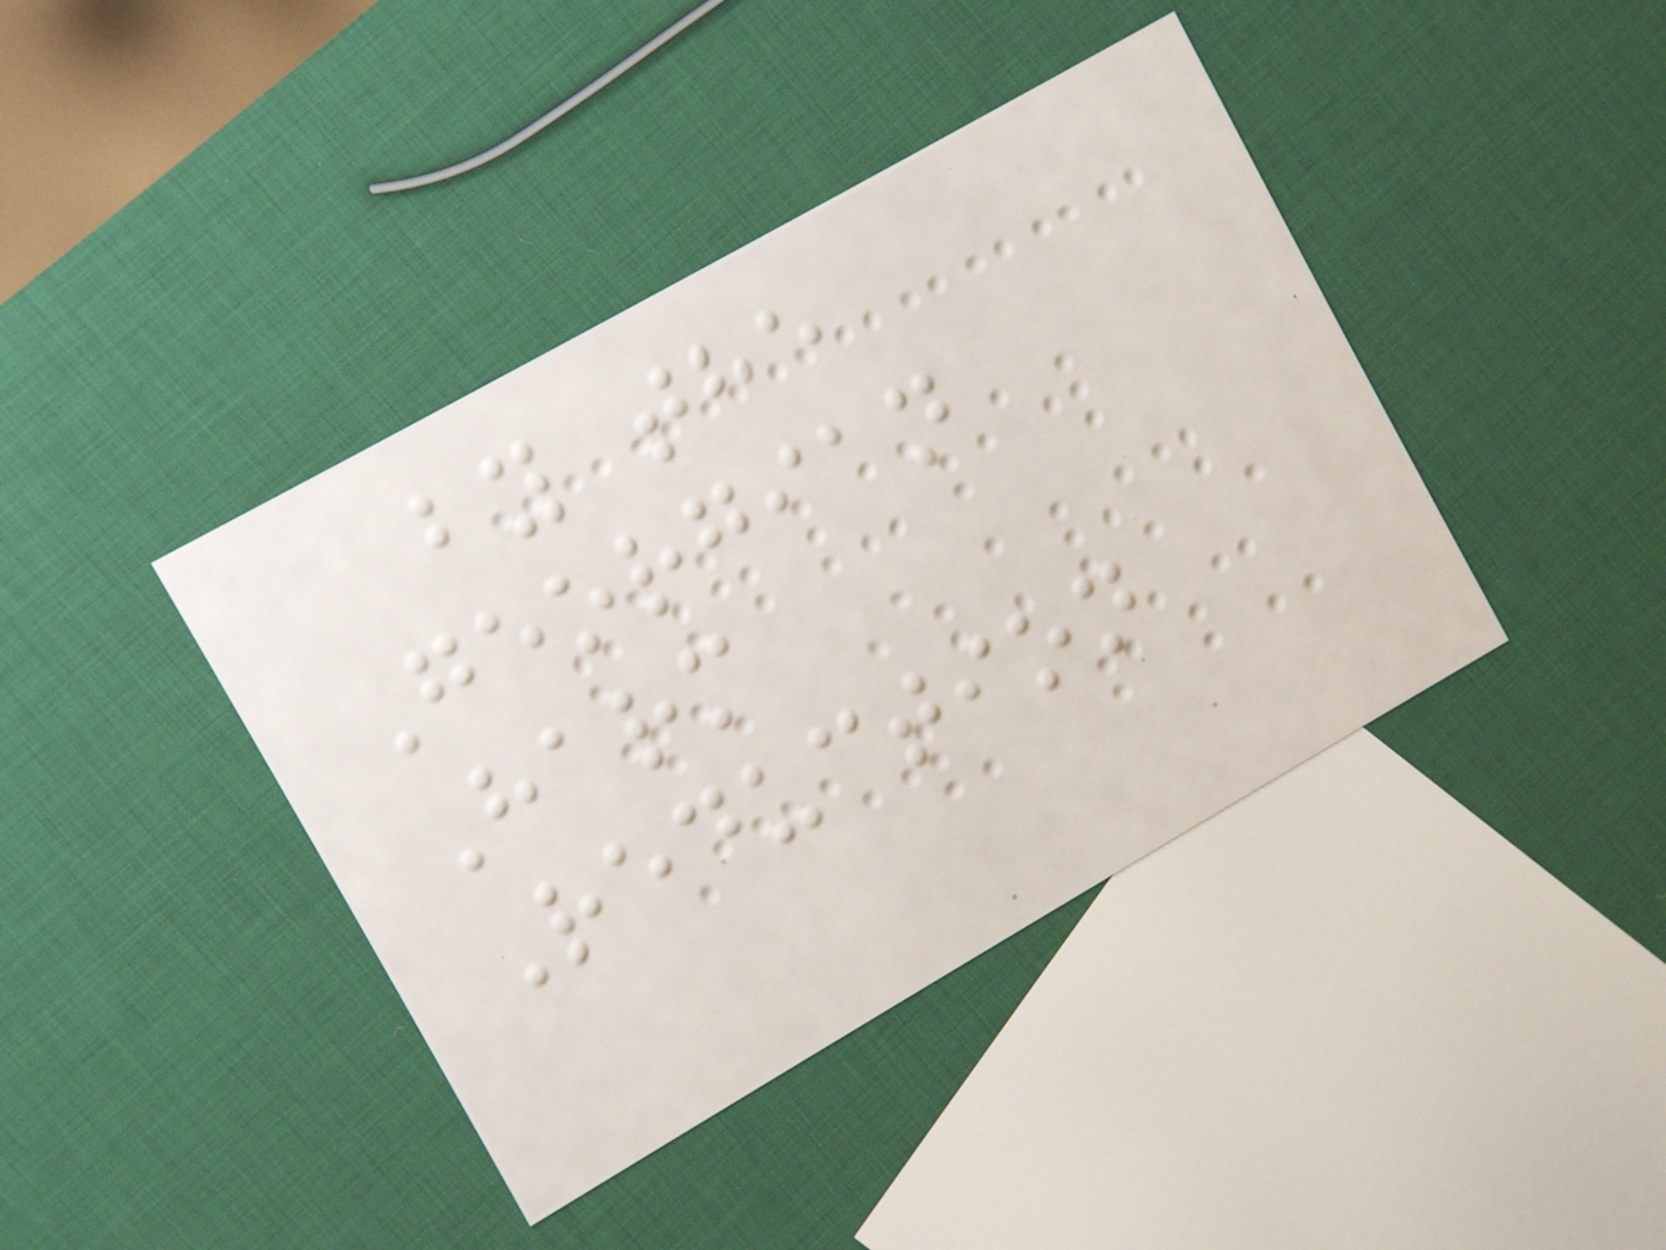by the
Georgian
Harm
Reduction
